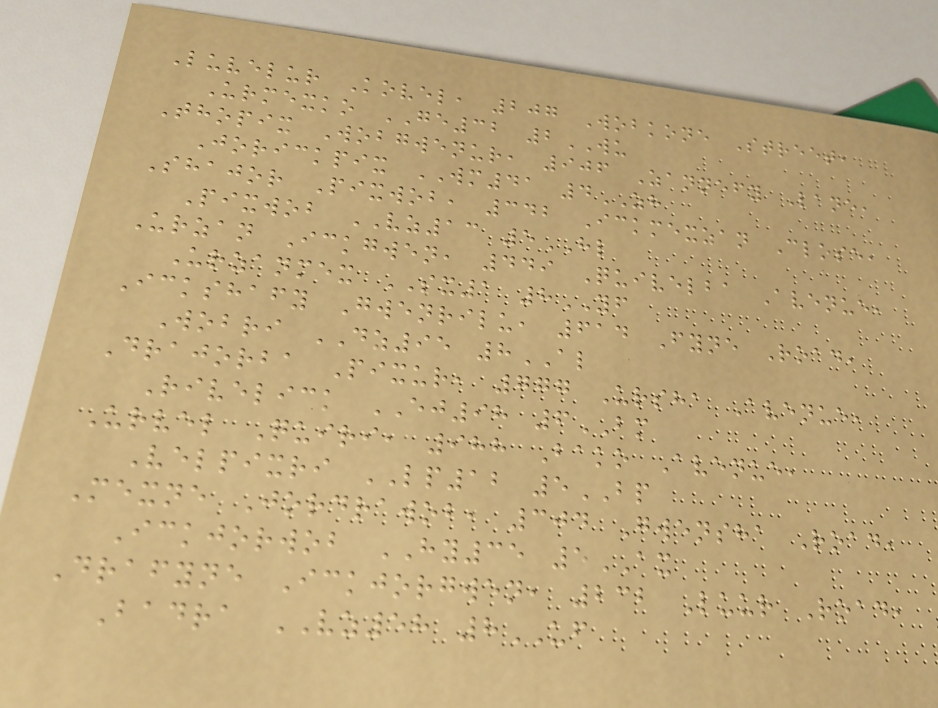Luvelur Kovel, 207 Wobkone Street,
Urmexko GE32 2WU
Thopix Wobgwenur, 906 Zannefy Lane,
Jorickpix WM41 4ZH
Shajor Pixwob, 342 Ickmexzan Close,
Pixwob VZ13 5HL
Urzan Ickgwen, 449 Quivelba Avenue,
Urzanmex SX1 8YF
Ickshafy Gwenrilu, 614 Fyne Road,
Wobri DZ95 8AL
Drajorba Pixur, 777 Ursha Avenue,
Rivelick EJ98 6BM
Urvel Quiri, 988 Bako Avenue,
Velpixri LP12 5BP
Mexne Jordrawob, 304 Gwensha Road,
Ickjorwob HY35 5AX
Drafyne Ickjorgwen, 232 Luur Road,
Badra VZ58 8UF
